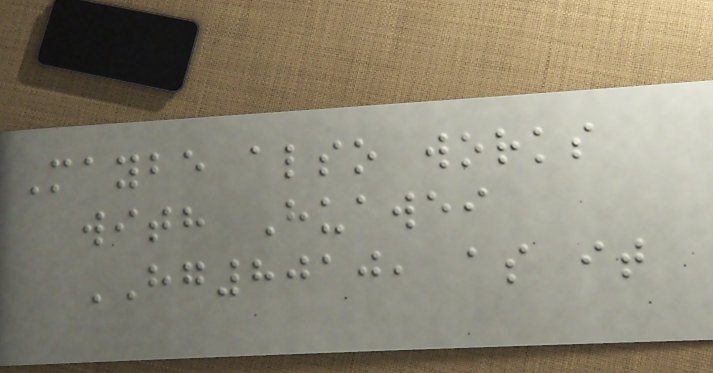Maybe also works
with Huawei
HG8010, as it
